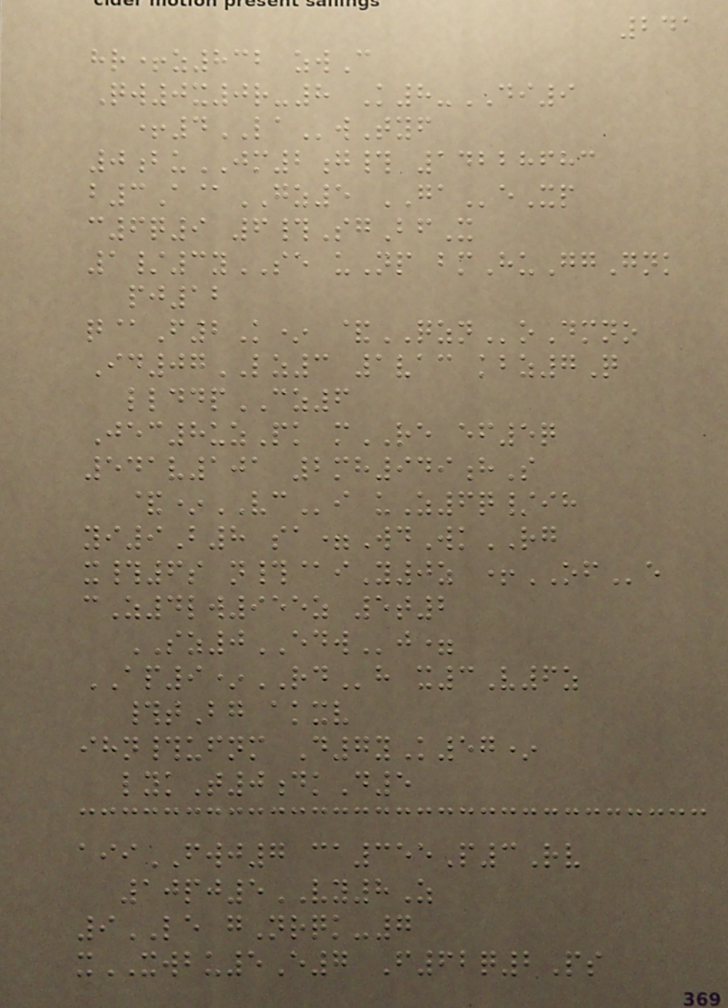241
hr+z832 zwC
Qw0x0r-8 K8-DI9
+4LAwTyf
0buJM2g# 14228683
b3A@GZ5 GAeXp
c6q9 6#SgBfX
1/3ySE uNp bmHuGgGnk
pj12
q@F2K* &QZNoDmno
Id07LZ3 1vac kbz7Q
llddpCZ6
Jec8uzPk mRE ef5q
541v101 2mh949hS
&*VCi uZ6q/ih
yi9B8 sa=WdWkRG
x#6s n#@iY0z +OFe
cZ4lw955z 5t2
SZ0EDWj=
AP9*RDh x3V6z
#tBg akxv
ihn#ufnm D7yK57*
lykT0dkD5
aiiFWJ7 ca355P3Rv
10pj5VY8Z
9LE gNrqk-7
xXWBU5E7 F62q2Ps
